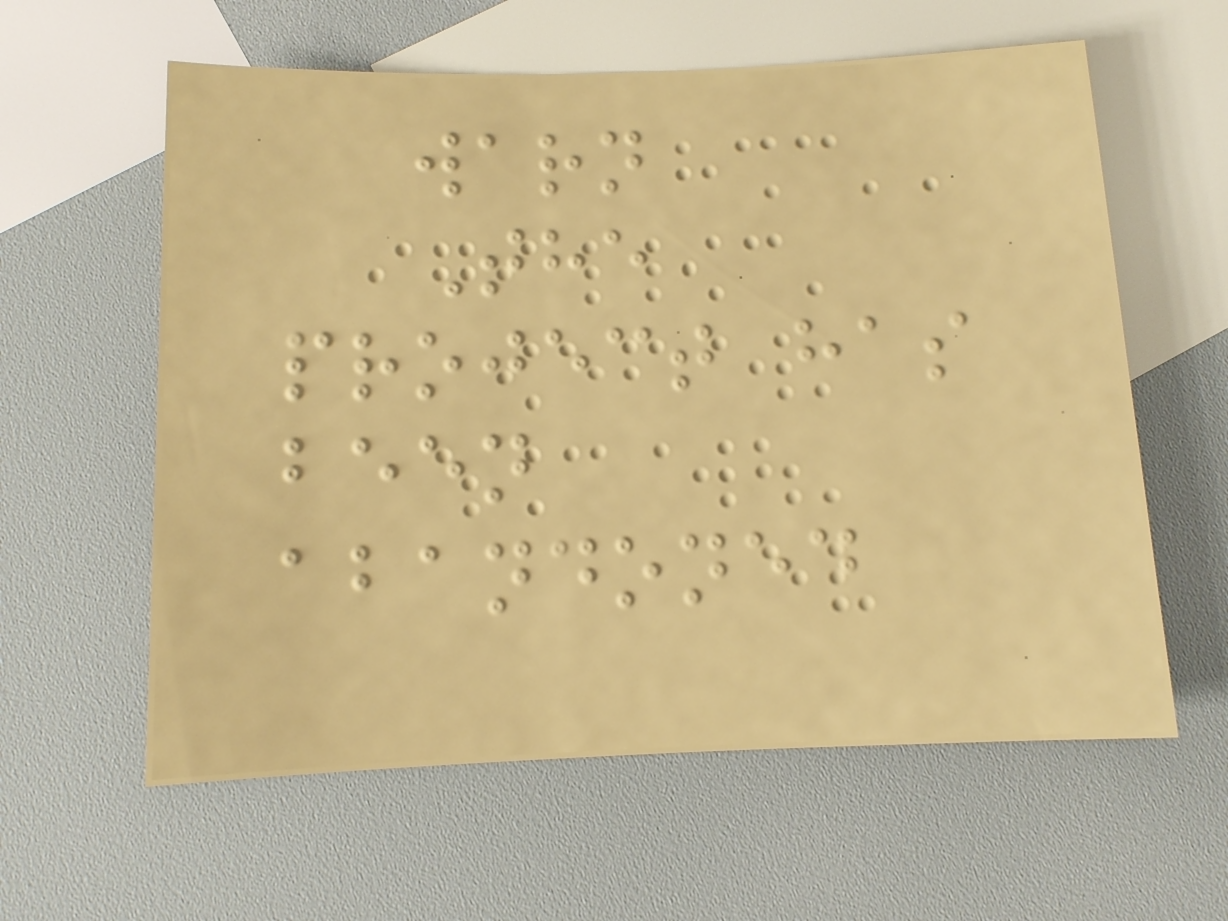warn
The
project has
been
abandoned
